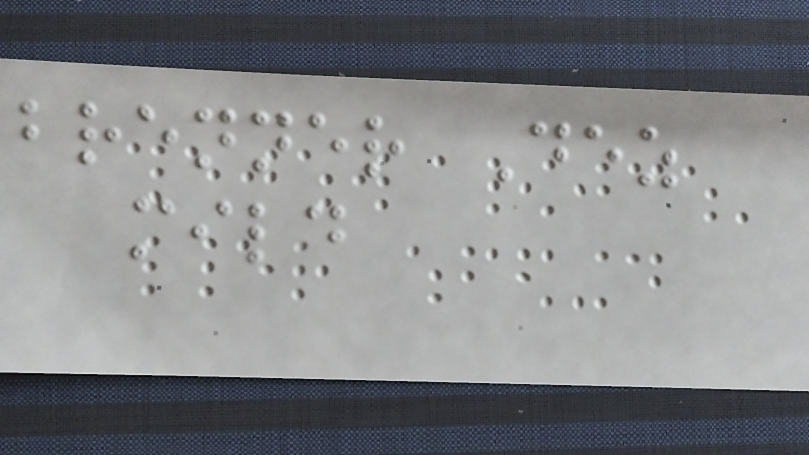brenner Dez
mild
